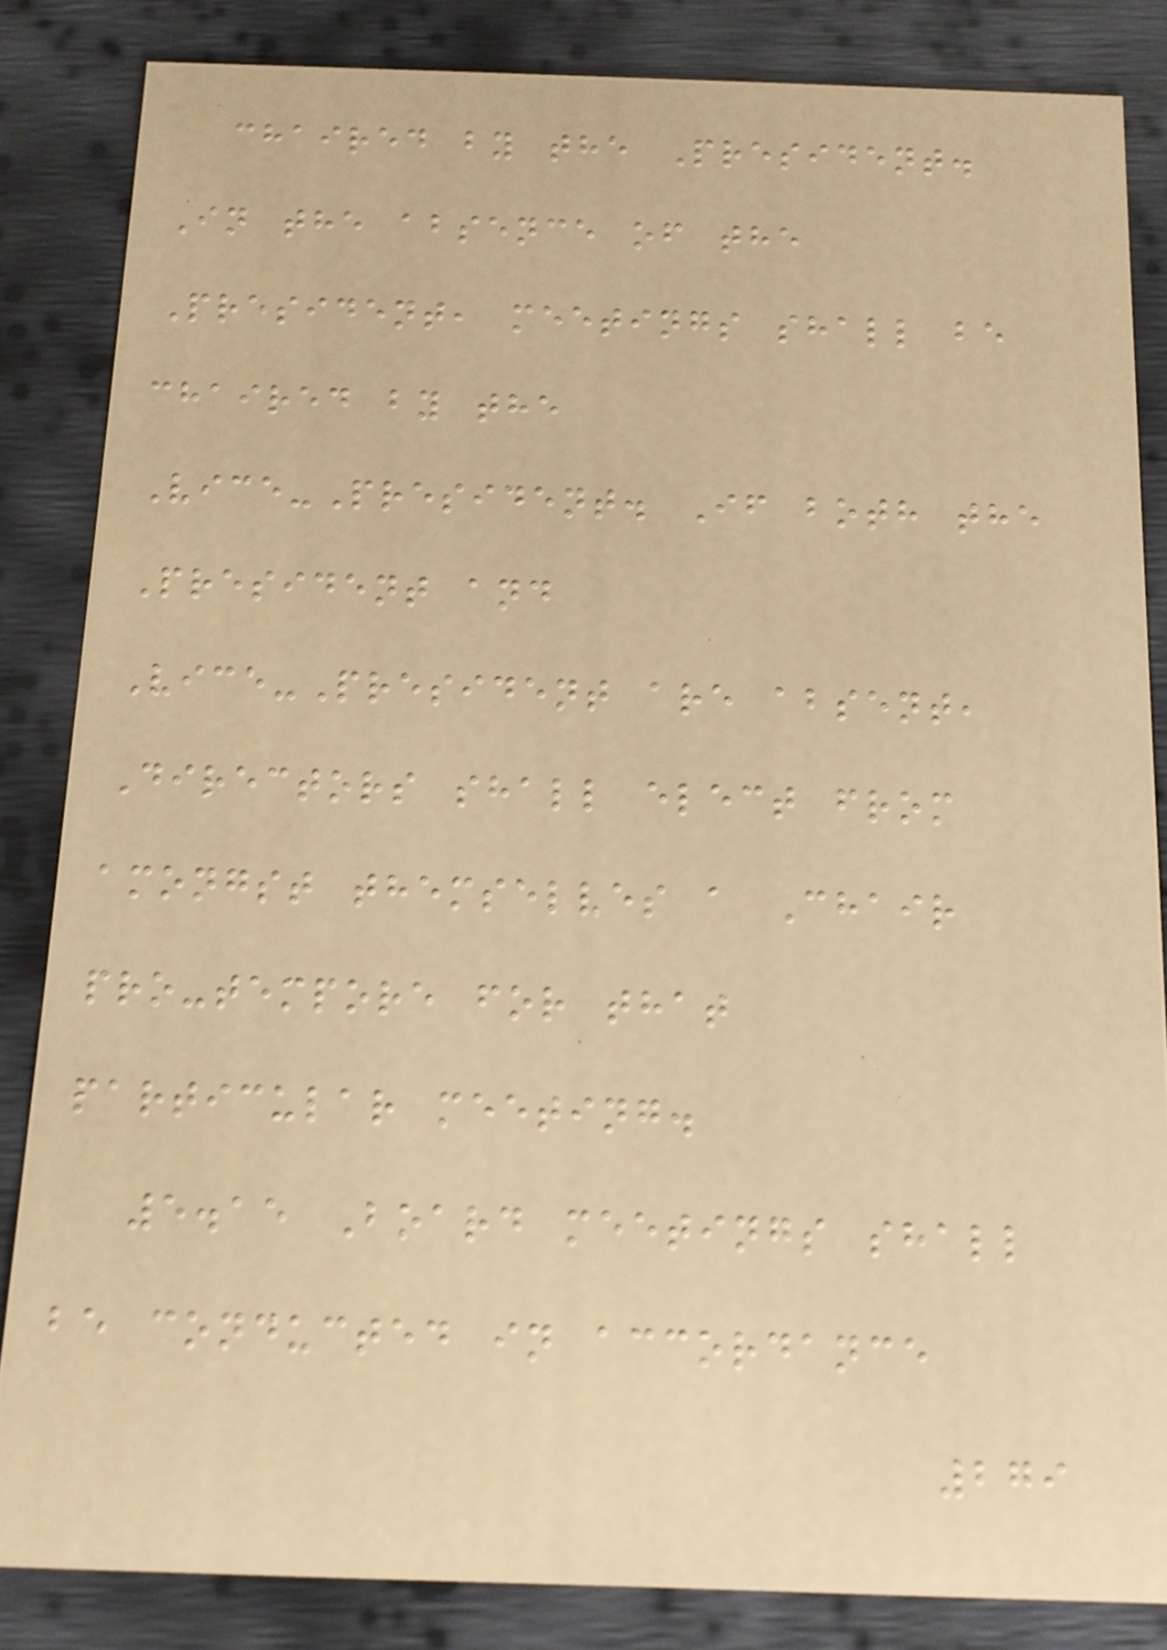chaired by the President.
In the absence of the
President, meetings shall be
chaired by the
Vice-President. If both the
President and
Vice-President are absent,
Directors shall elect from
amongst themselves a Chair
pro-tempore for that
particular meeting.
5.15 Board meetings shall
be conducted in accordance
279
